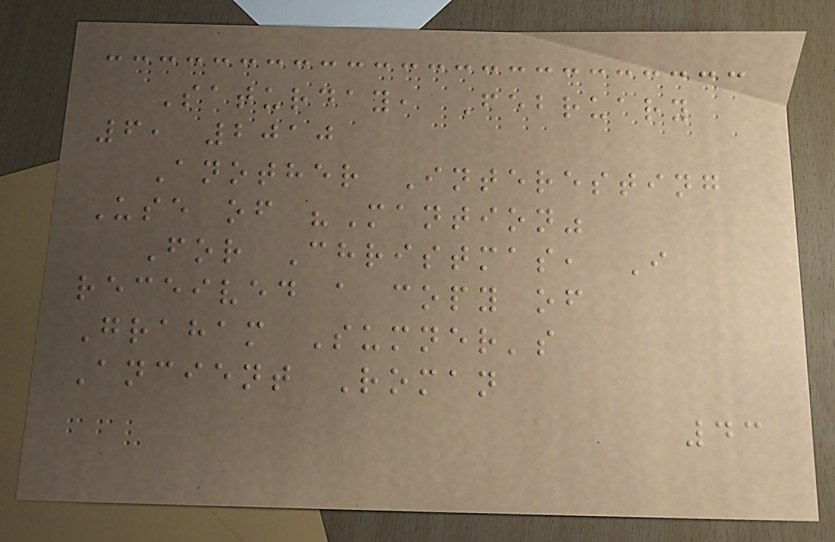Saturday, February
6, 2010
Another Interesting
Use of "Mantion"
For Christmas, I
received a copy of
Graham Sumner's
Ancient Roman
43
